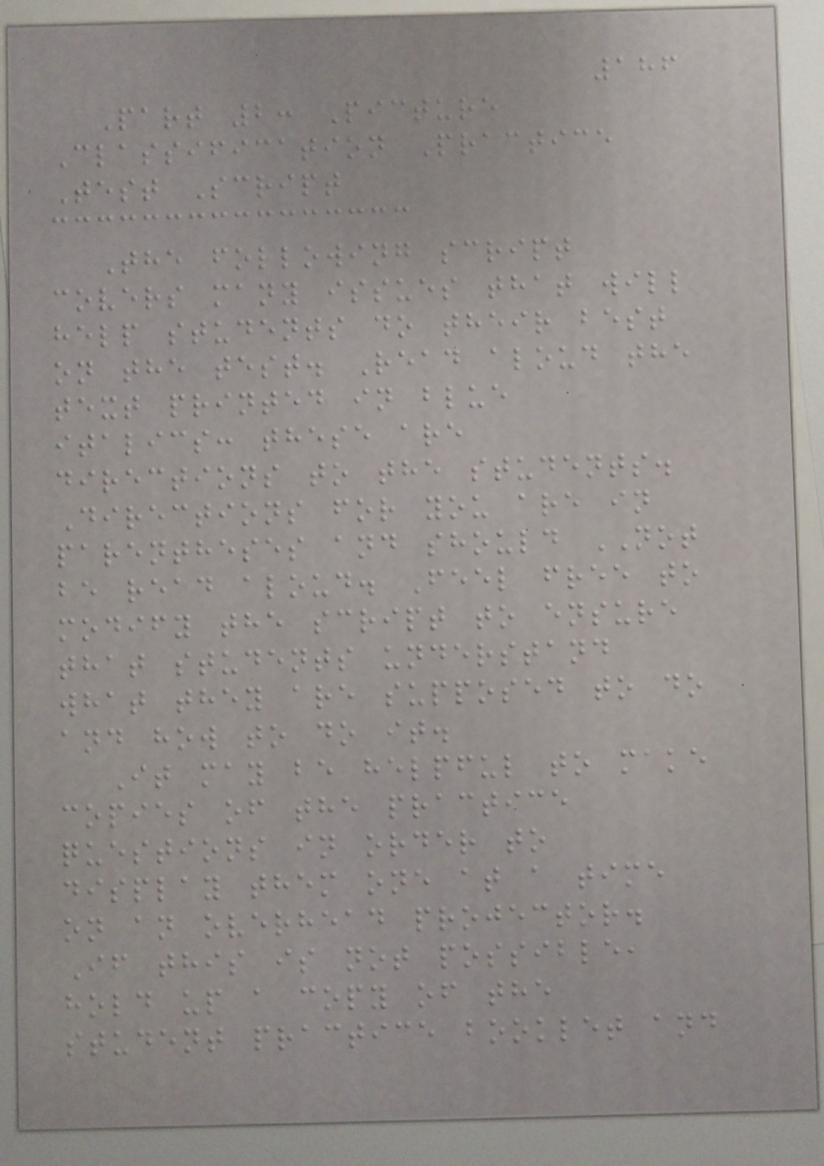186
Part 2: Picture
Classification Practice
Test Script
The following script
covers many issues that will
help students do their best
on the test. Read aloud the
text printed in blue
italics: these are
directions to the students.
Directions for you are in
parentheses and should NOT
be read aloud. Feel free to
modify the script to ensure
that students understand
what they are supposed to do
and how to do it.
It may be helpful to make
copies of the practice
questions in order to
display them one at a time
on an overhead projector.
If this is not possible,
hold up a copy of the
student practice booklet and
